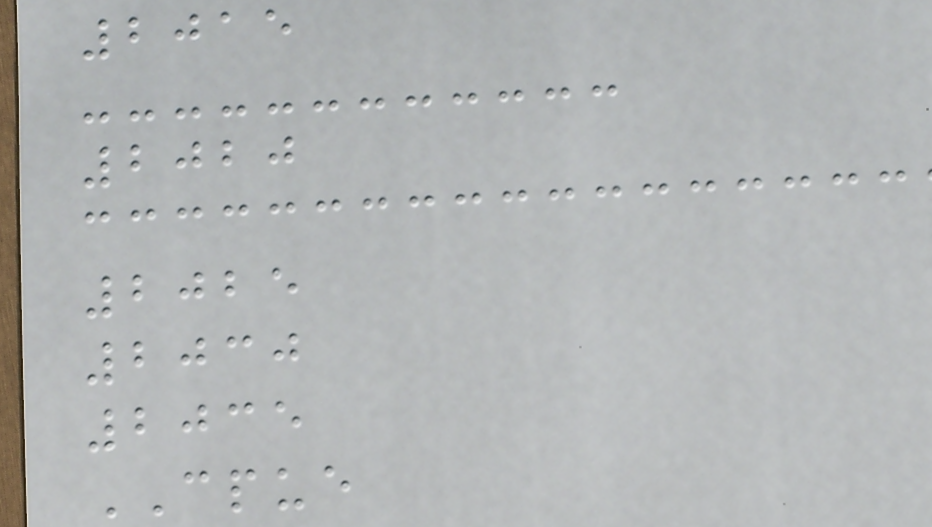2015
2020
2025
2030
2035
CPUE
